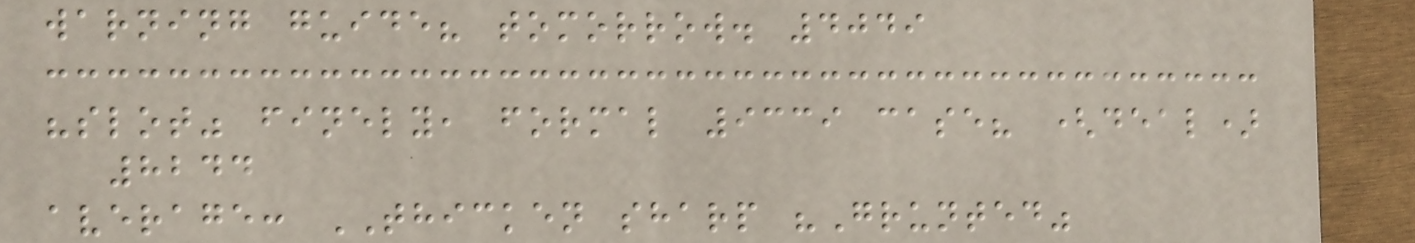warning guide? tomorrow. 4049
"slot" finely, formal 9339 case? (deal)
8244
average: THICKEN sharp "Grunted"
